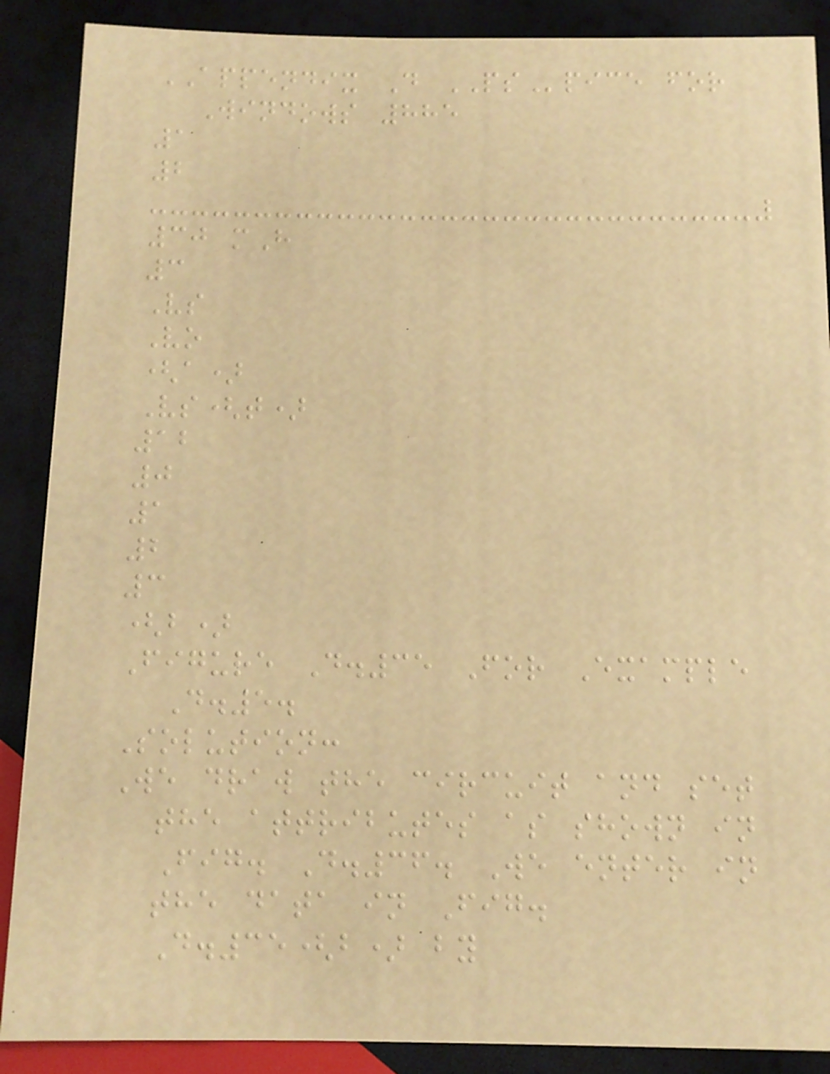APPENDIX D PSpice for
Windows 885
1
2
30 mH
3
Vs
Vo
(a)
Vs(t)
12
0
1
2
3
(b)
Figure D.35 For Example
D.5.
Solution:
We draw the circuit and set
the attributes as shown in
Fig. D.36. We enter in
the data in Fig.
D.35(b) by
